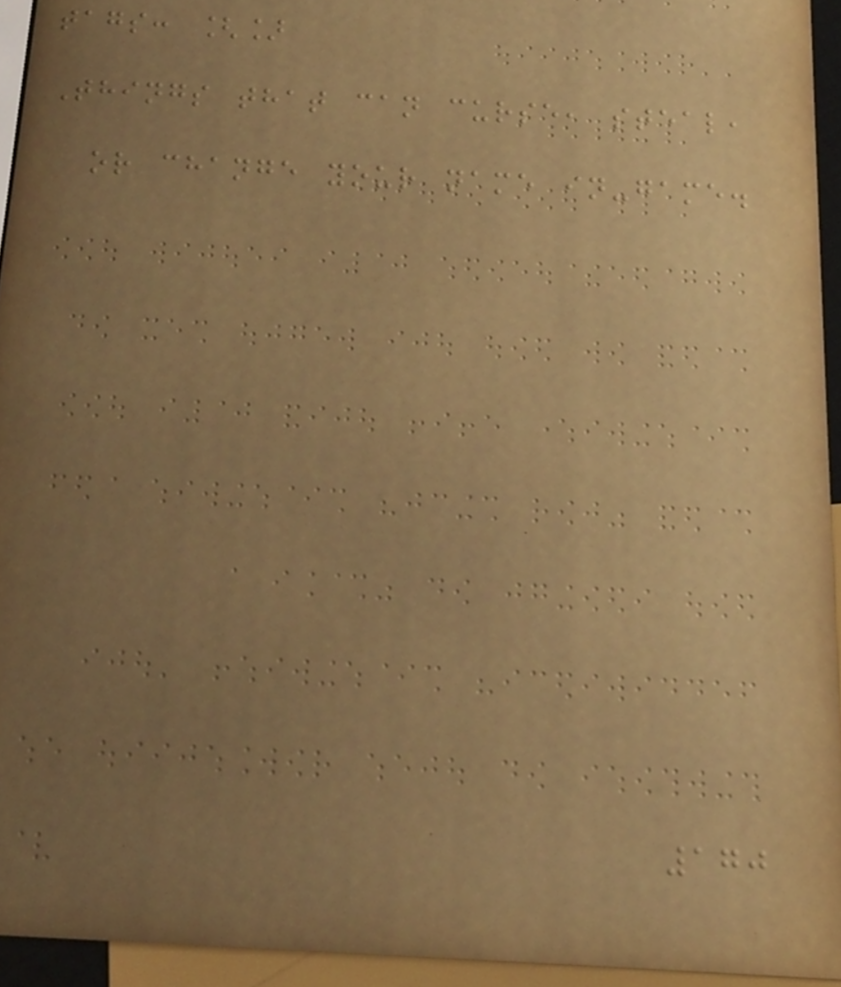tags: []
Things that can curse, steal,
or change your name in-game.
170
